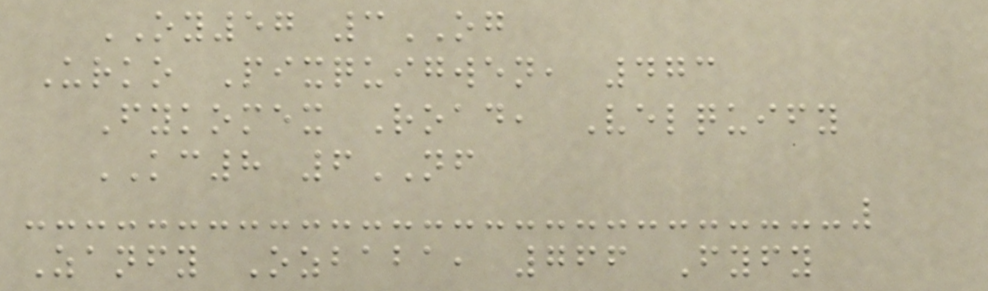OY57 3OG
Urko Pixquigwen, 473
Fykomex Road, Velquify
KC8 6NF
Zanfy Ozbaba, 766 Fyfy
